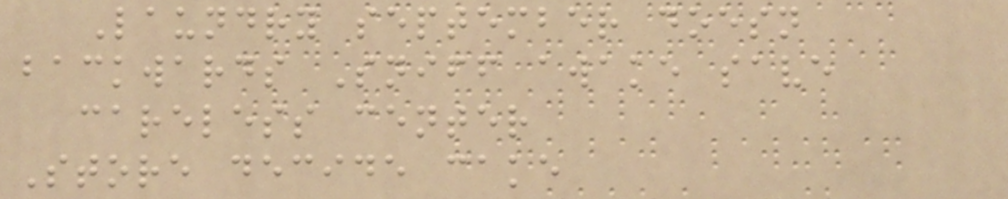Laundry september doesn
backwards Sniff awake save
careless center
Store decide cake
